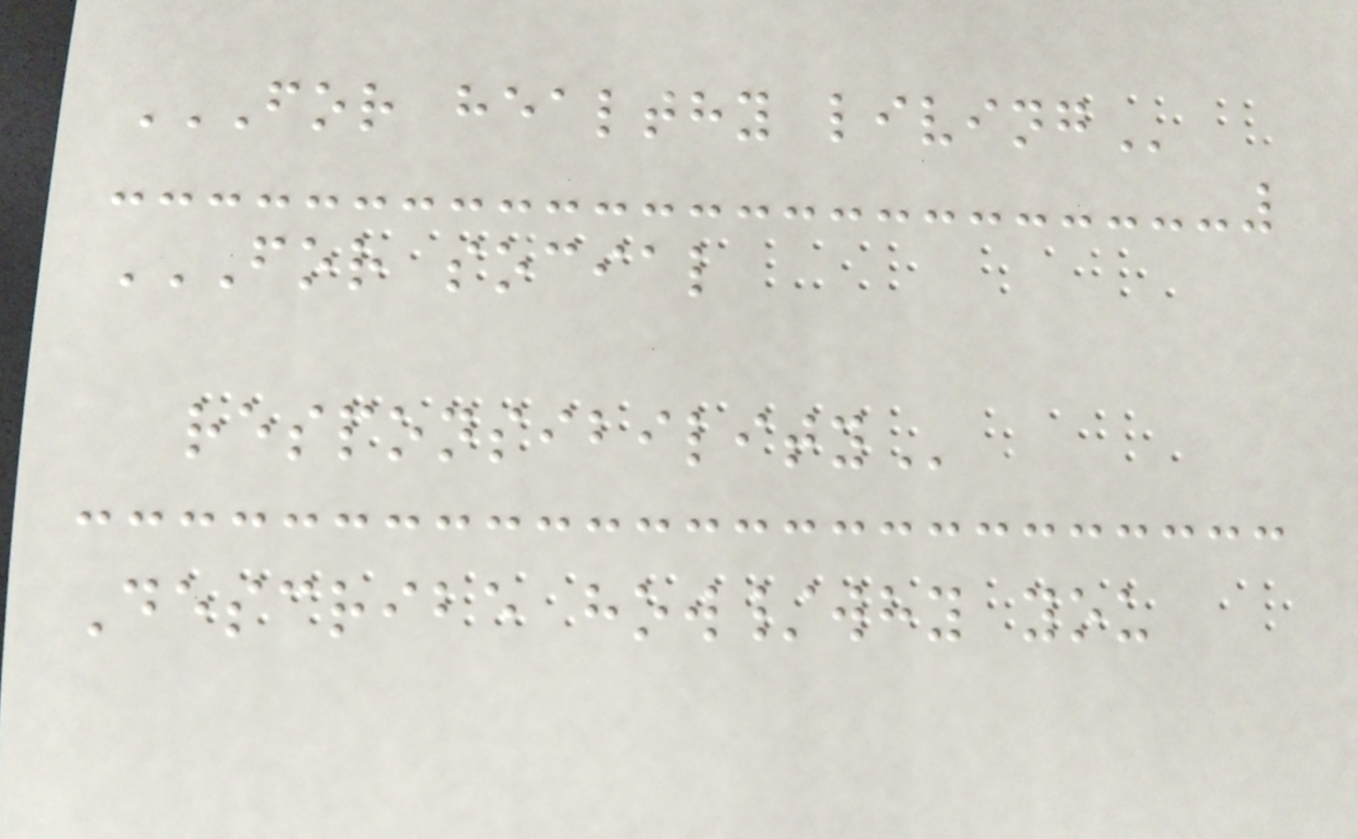FOR HEALTHY LIVING
FOR SOCIAL
RESPONSIBILITY
Describe how/why you
